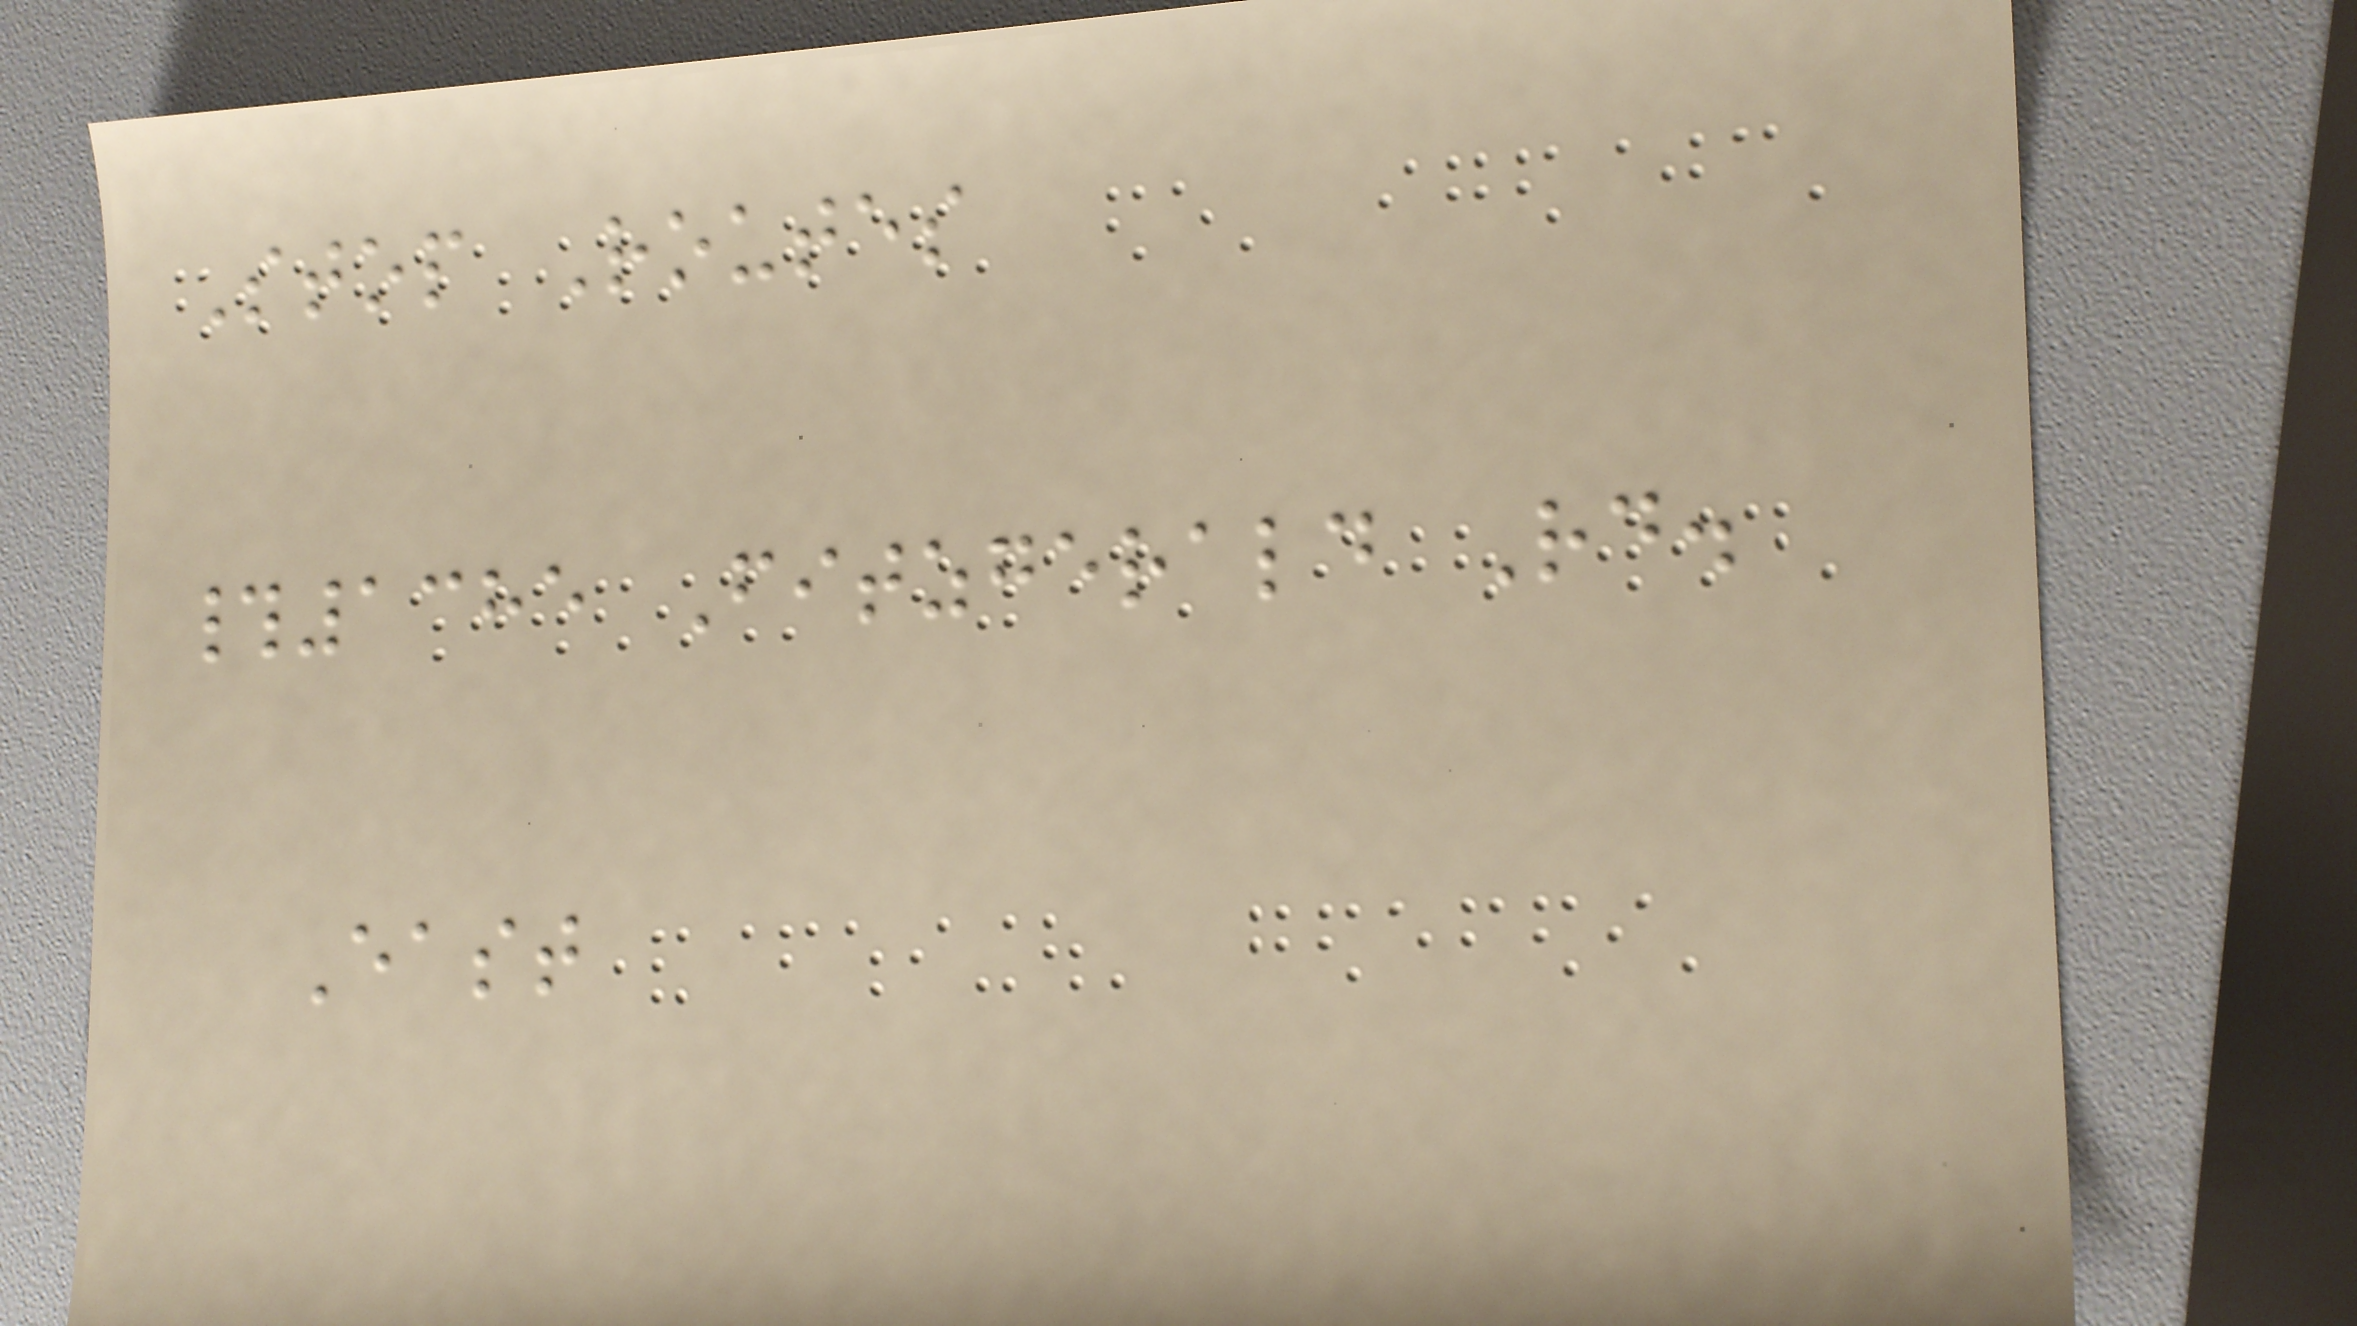Stop Routes
#1385 Fitzgerald Rd.
East
